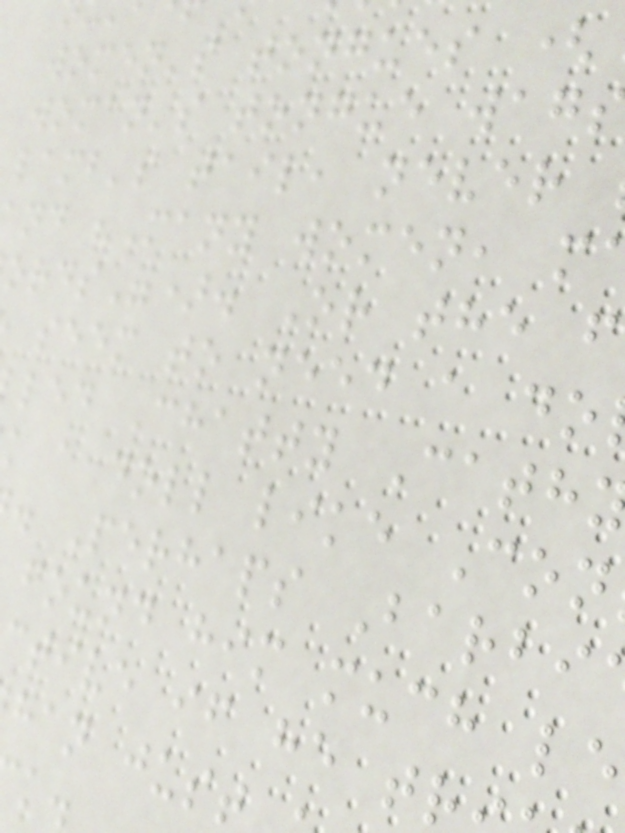women's tongues (
woman's tongue wag
lamb's tail, never
nd "Many women, m
ords"). Or the f
seem to need a do
led Chatty Cath
k a doll like Con
. Perhaps Barbi
found him much le
ctive if he tr
han just
